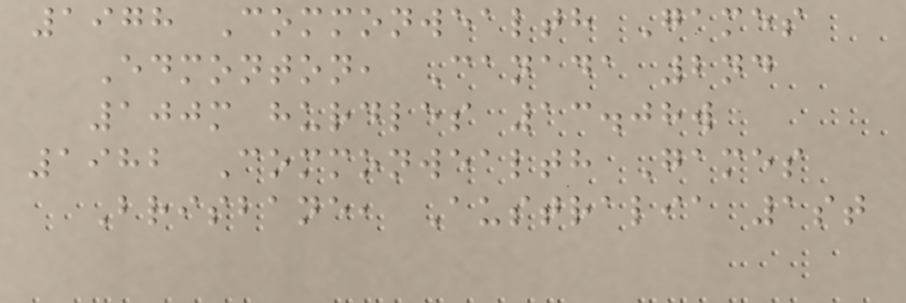1978 Commonwealth Games
Edmonton, Canada 2nd
100m hurdles 13.08w
1982 Commonwealth Games
Brisbane, Australia 1st
